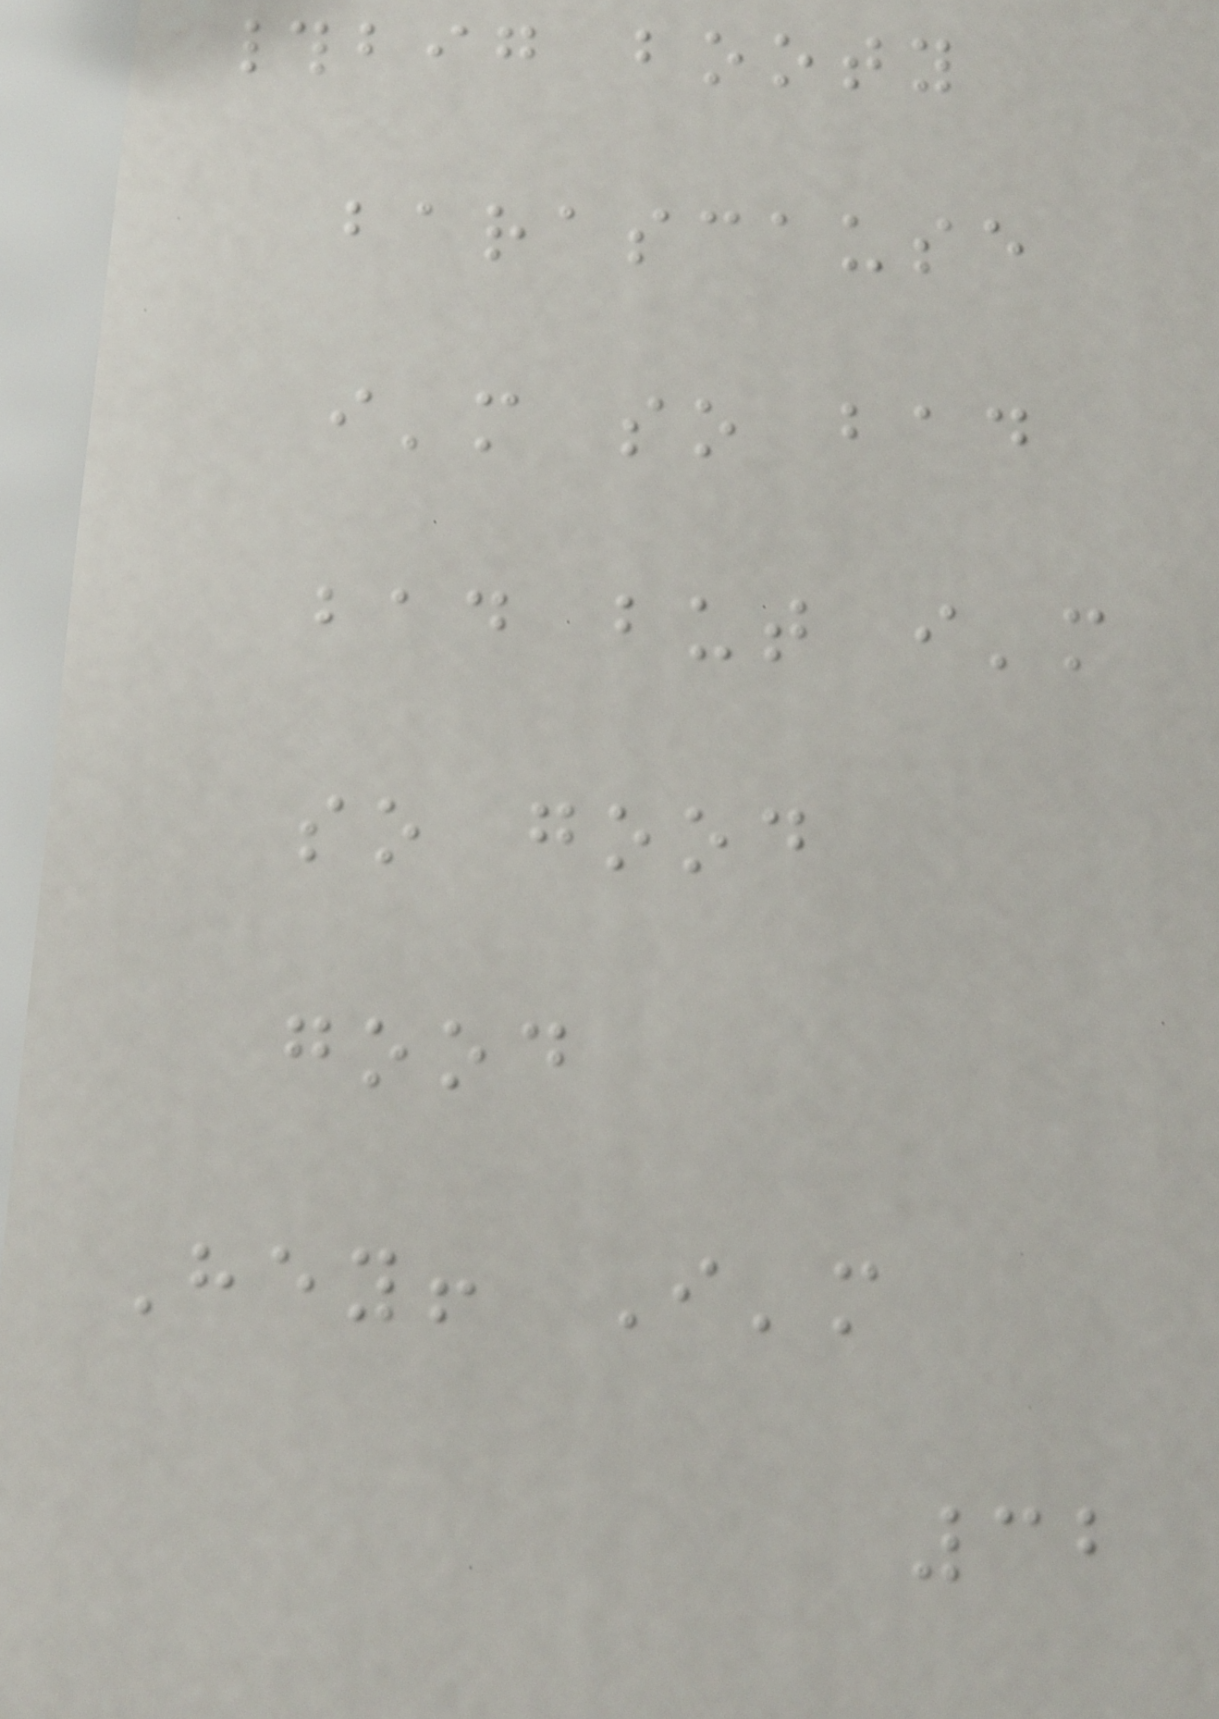#big booty
barascause
i'm so bad
bad but i'm
so good
good
Hey! I'm
32
